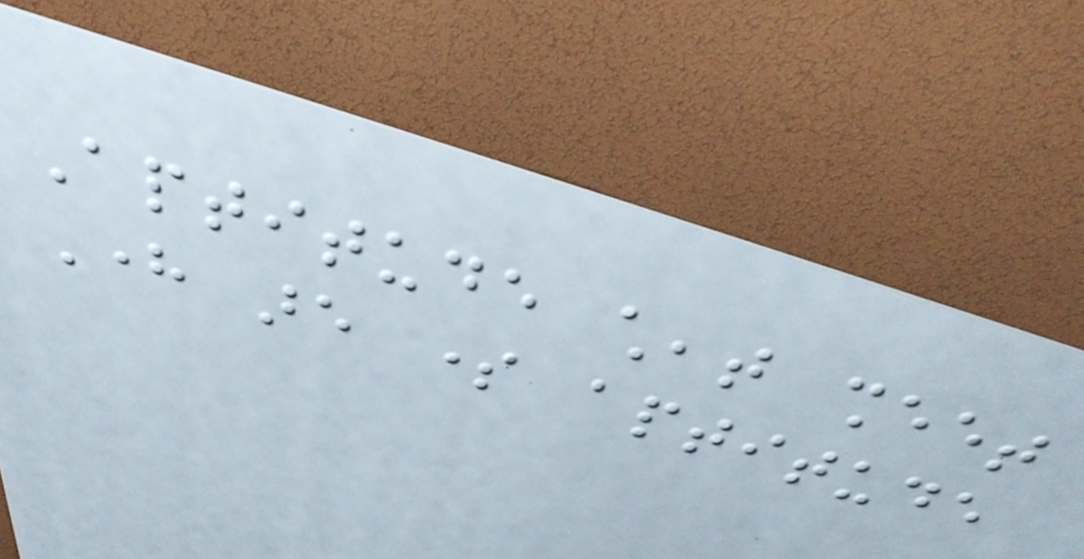Aptitude cheat sheet
Here are some aptitude
